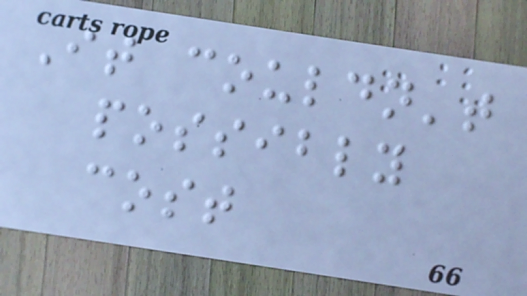It couldn't
possibly
cost
